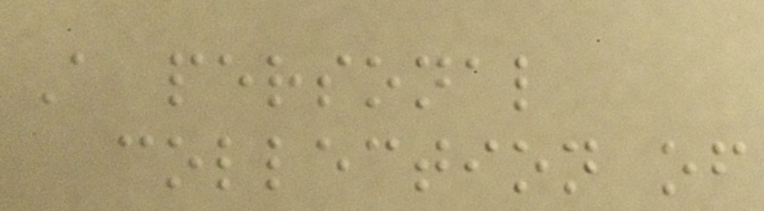A personal
collection of
